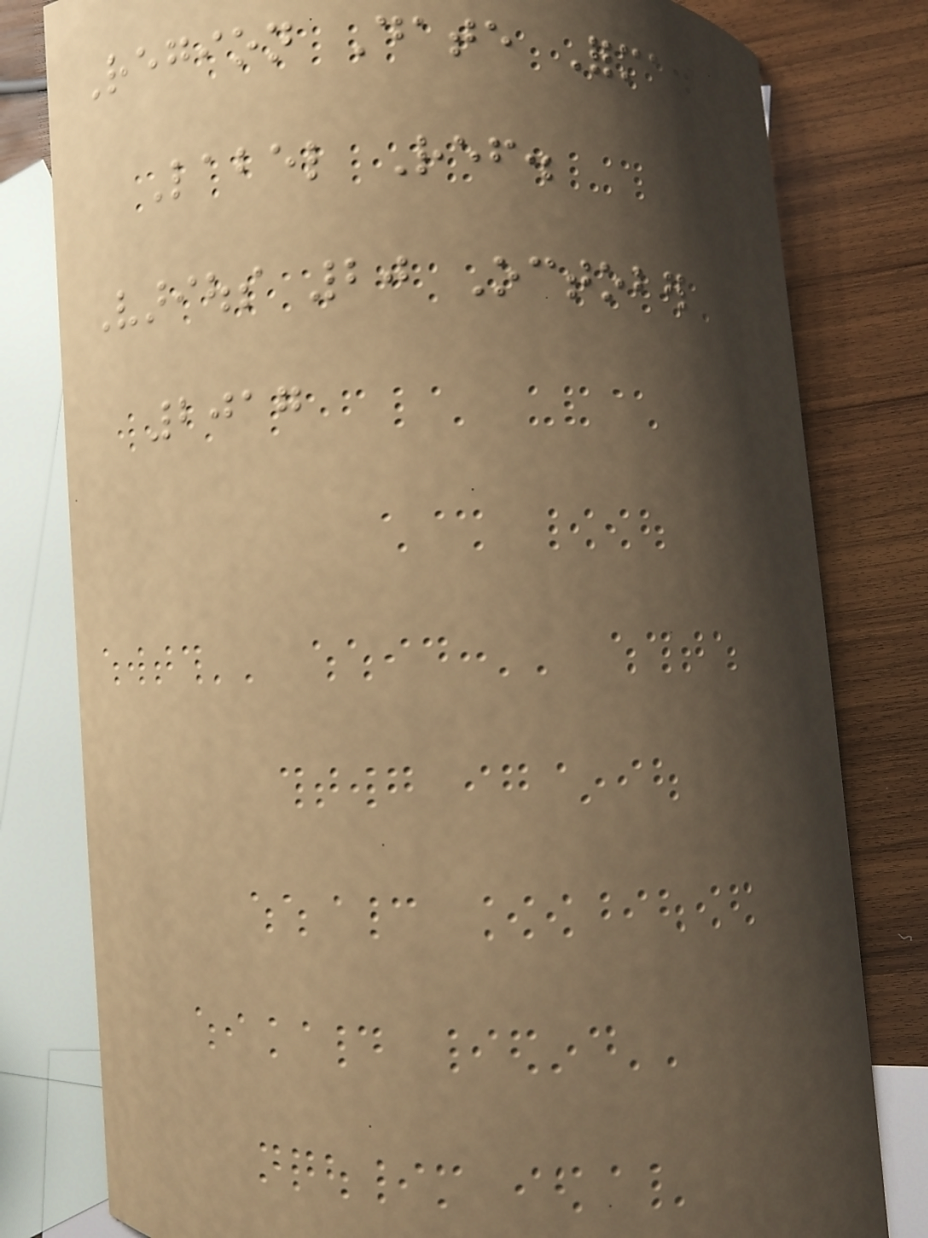Region Date Format
Label Ref.
Various 20 October
2017
